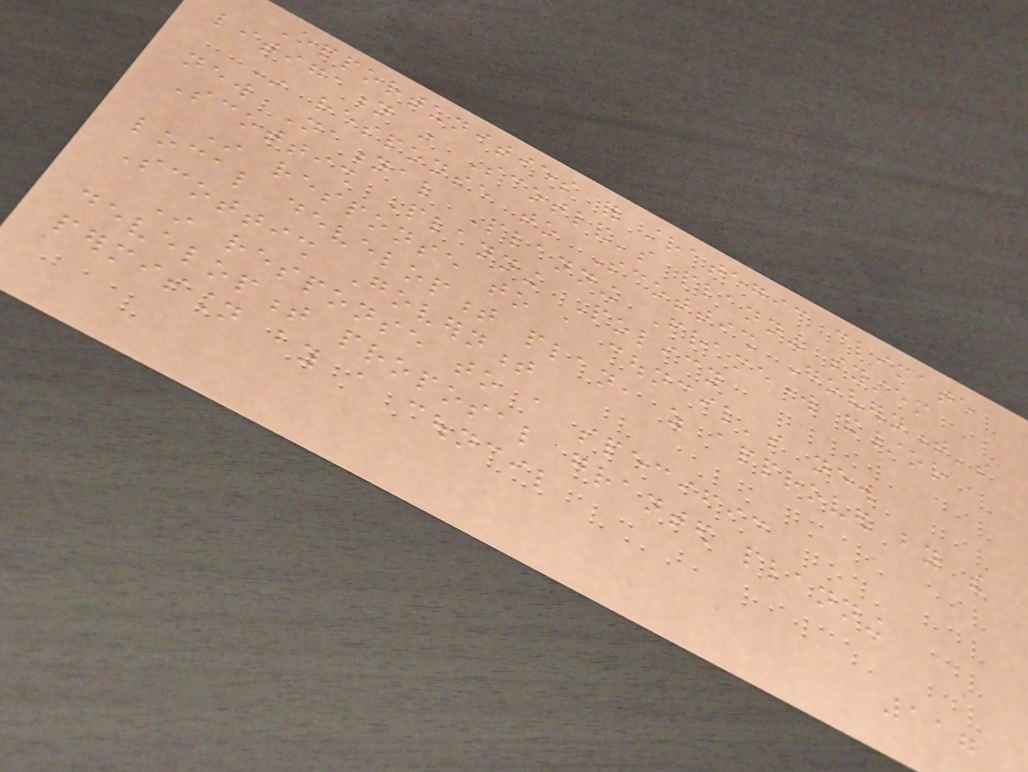Opportunities for strategic climate
litigation in Scotland's planning system
In response to Scottish Government's
new National Planning Framework and/or
Scottish Planning Policy
In response to a council's new
local development plan, as approved by the
Scottish Government
In response to a specific
development proposal granted planning
permission by a council
117
